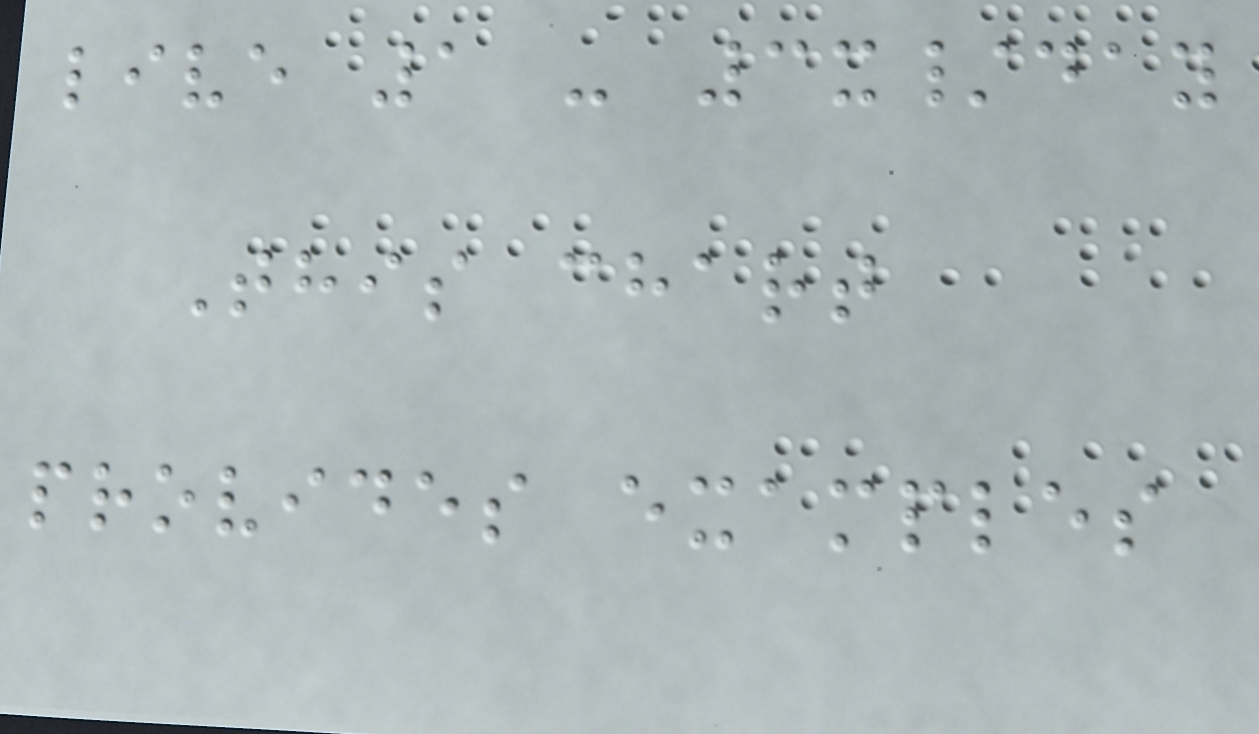live 1 - 3x/day
This chart
provides examples
